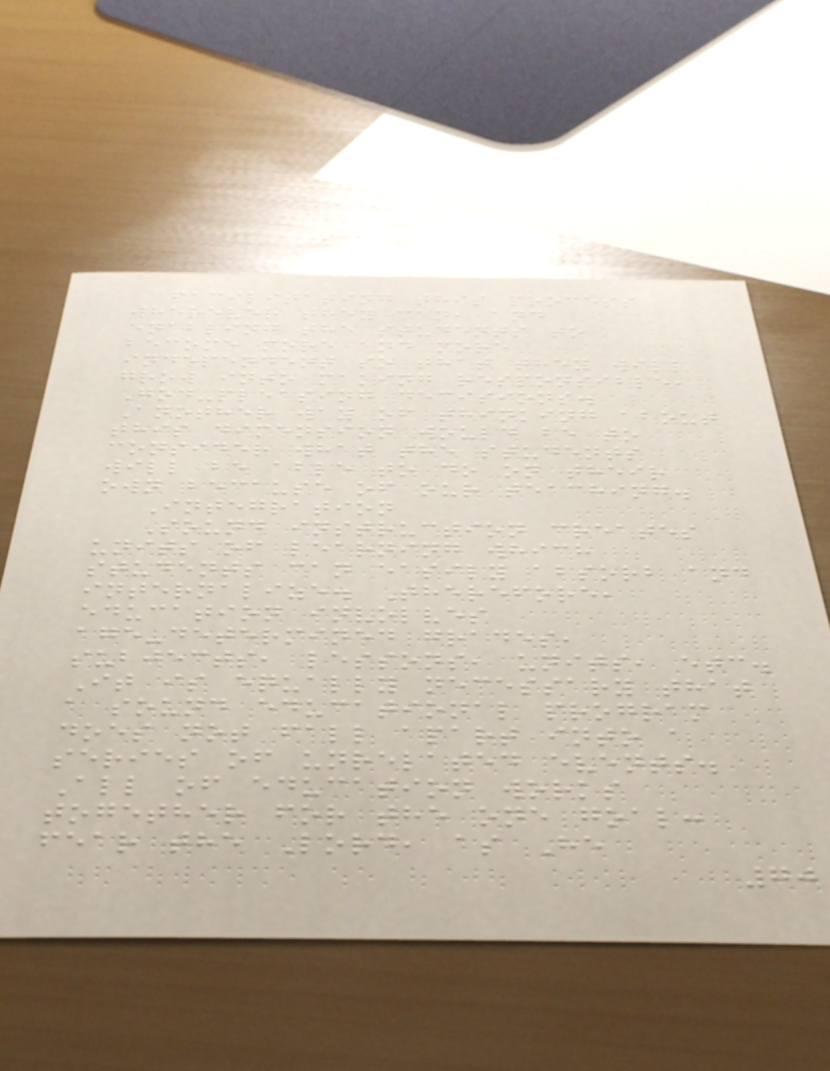facilitating this process
wherever they can, and
enabling the students to
become more and more
independent so that they will
grow into making responsible,
God-pleasing decisions.
Another way of thinking about
this dimension would be to
consider what the students
will be able to do on their
own because of our teaching.
Integration
Sound instruction creates
units of learning which
students can easily absorb and
internalize. Therefore,
education involves
age-determined grades,
subjects, lessons, units, etc.
It is equally necessary that
a sound educational program
does not fall apart into a
series of unrelated events.
All of education works
together for the one goal:
fear the Lord, as He
70
